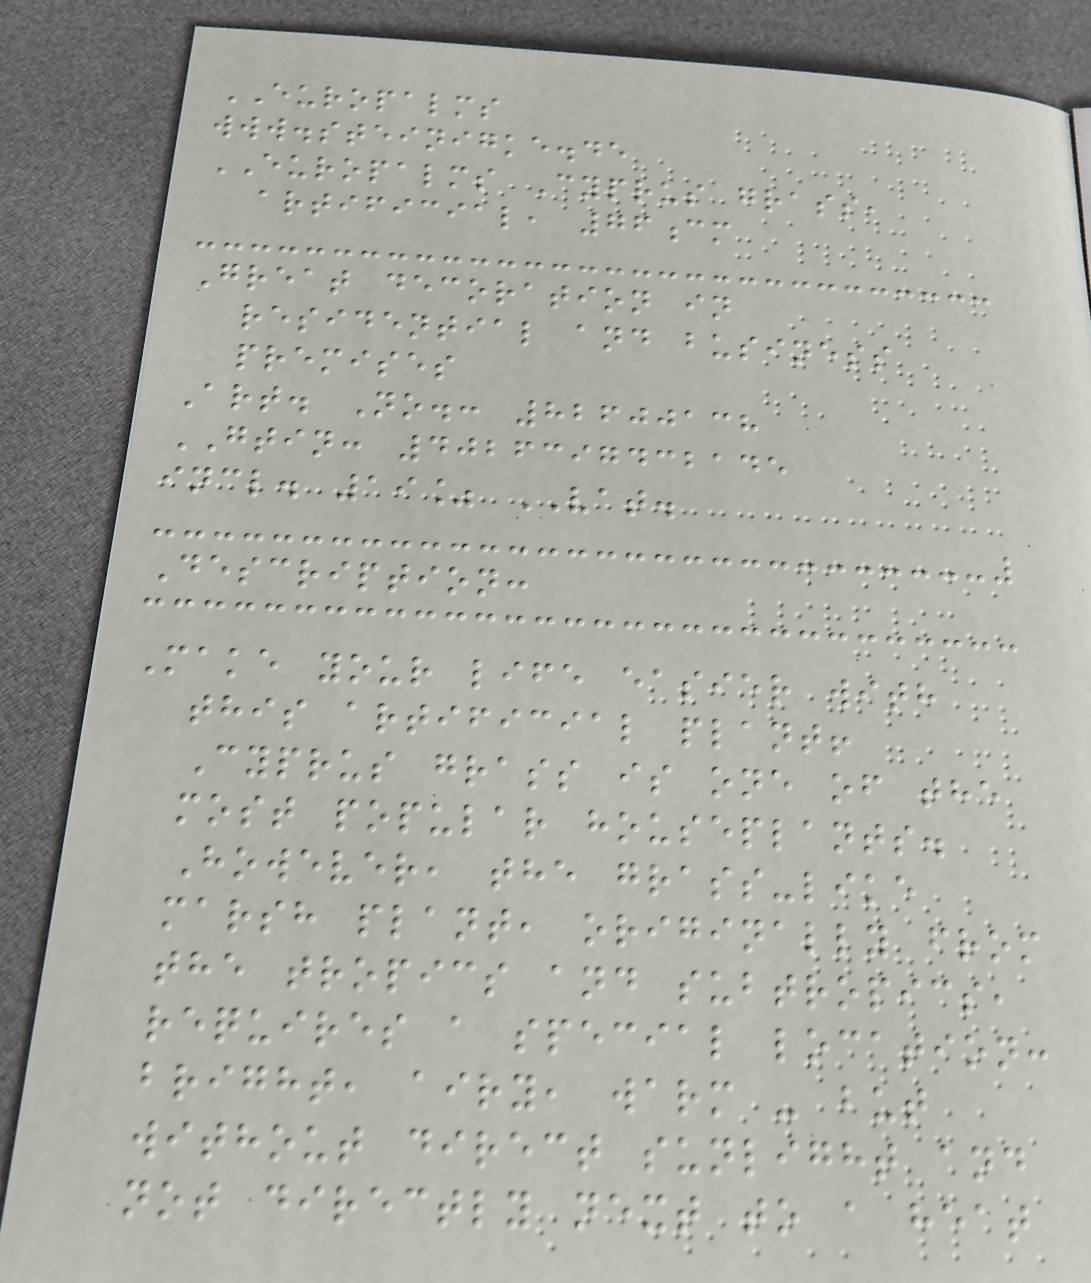EUROPALMS
www.steinigke.de
EUROPALMS Cyprus grass,
artificial, 76cm
Great decoration in
residential and business
premises
Art. No.: 82600138
GTIN: 4026397432145
incl. 19% VAT.
Description:
Make your life easier with
this artificial plant!
Cyprus grass is one of the
most popular houseplants.
However, the grass-like
marsh plant, originally from
the tropics and subtropics,
requires a special location:
bright, airy, warm - but
without direct sunlight and
not directly next to a heat
